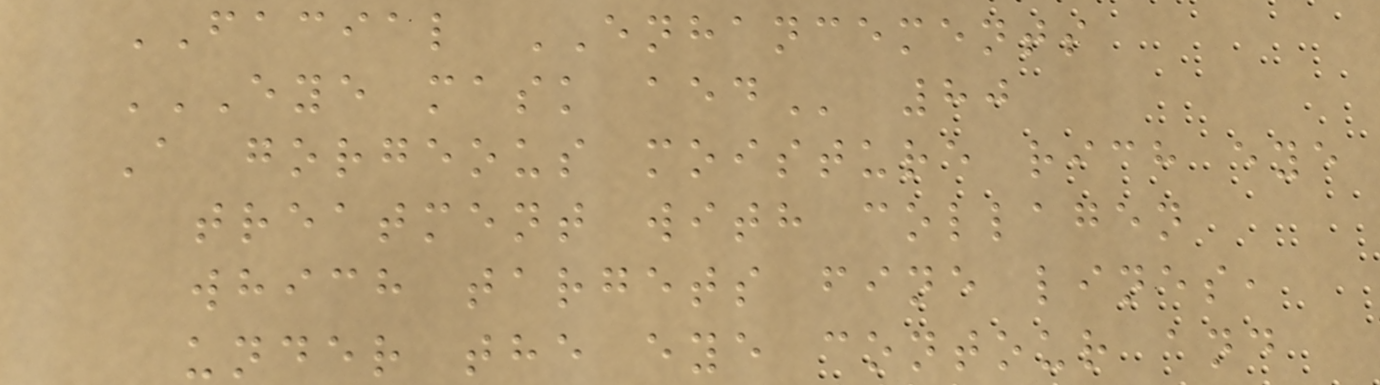FACIAL ENHANCEMENTS
EYE MASK AED 80
A gorgeous moisture rich eye
treatment with collagen
which targets fine lines,
under the eye contour and
